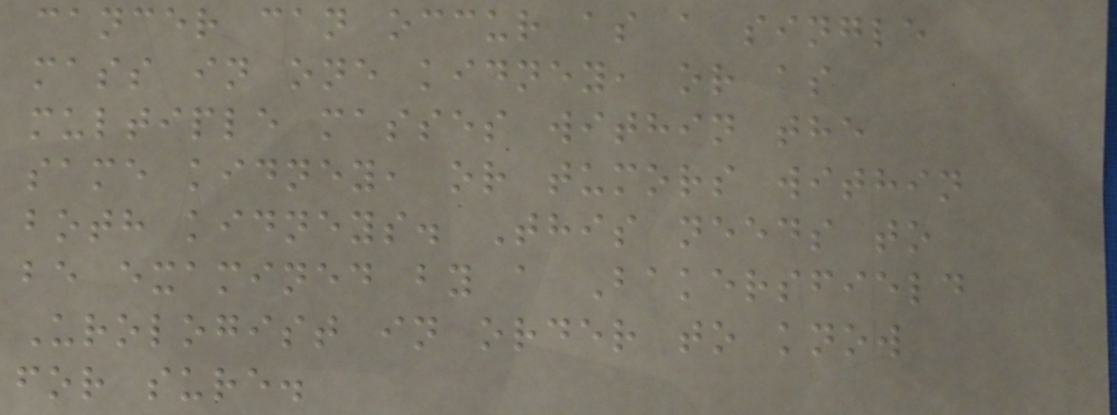cancer can occur as a single
mass in one kidney, or as
multiple masses within the
same kidney, or tumors within
both kidneys. This needs to
be examined by a Bakersfield
Urologist in order to know
for sure.
